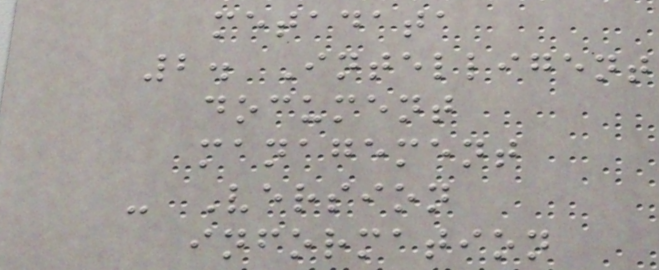metadata
2. Intelligent
document
management
- Version
information
